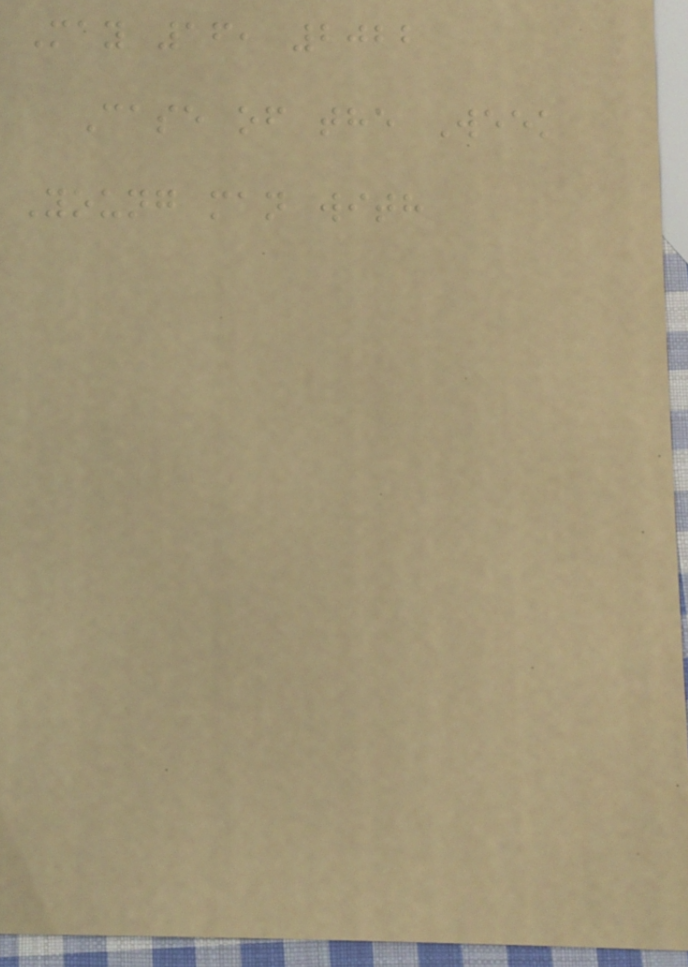May 16, 2022
Case of the Week
Young man with
